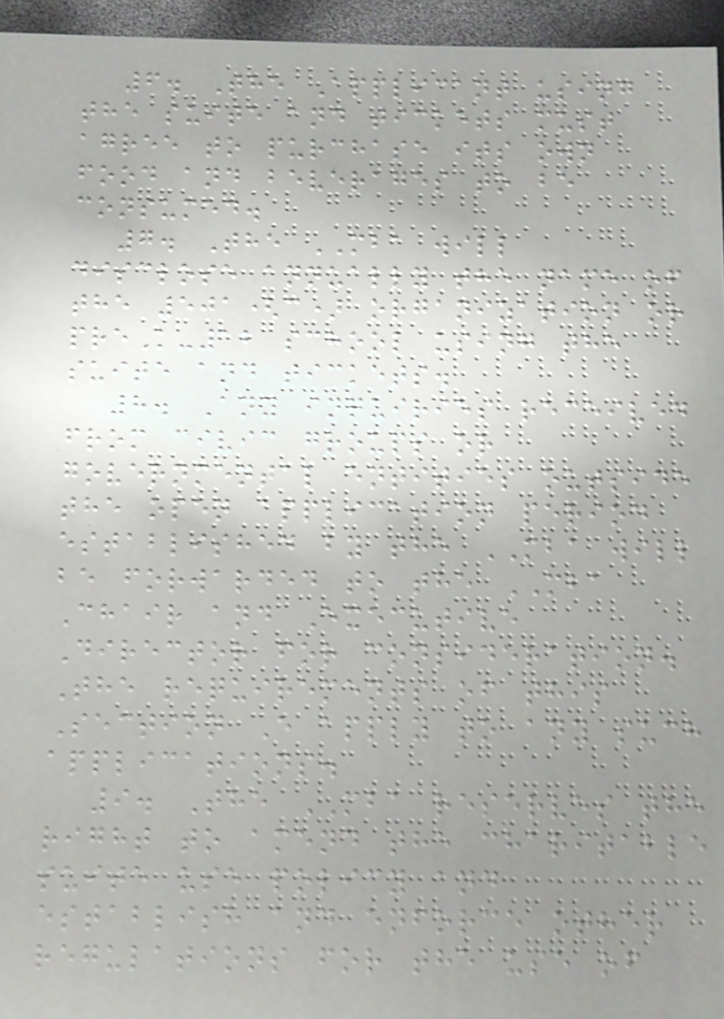6. The Applicant using
the suite and tickets must
agree to purchase its own
food and beverages to be
consumed.
7. The MBA will
disclose annually the name of
the 501(c) organization or
preK-12 school using the
suite and tickets.
8. Any inquiries received
from civic groups or
governmental entities outside
the open application period
established by the MBA will
be forwarded to the MBA
Chair and Executive
Director for consideration.
The requirements of this
Section E apply to any such
applications.
9. The MBA reserves the
right to amend the charitable
suite use policy and
establish and enforce other
regulations for the use of
